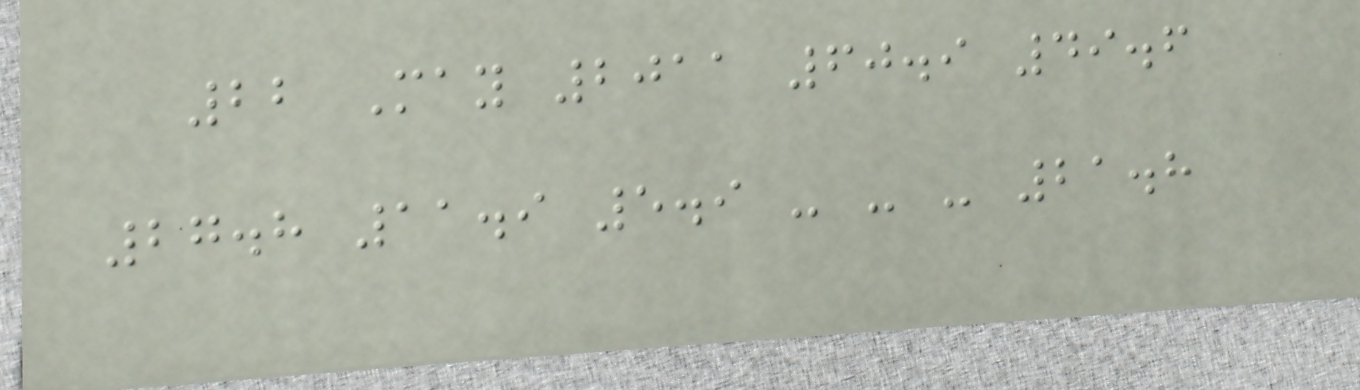22 May 2011 60.9 49.6
27.8 11.9 5.9 - - - 21.8
